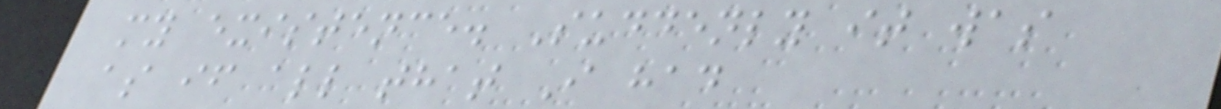my existence. Suddenly it was
as if all that I had
